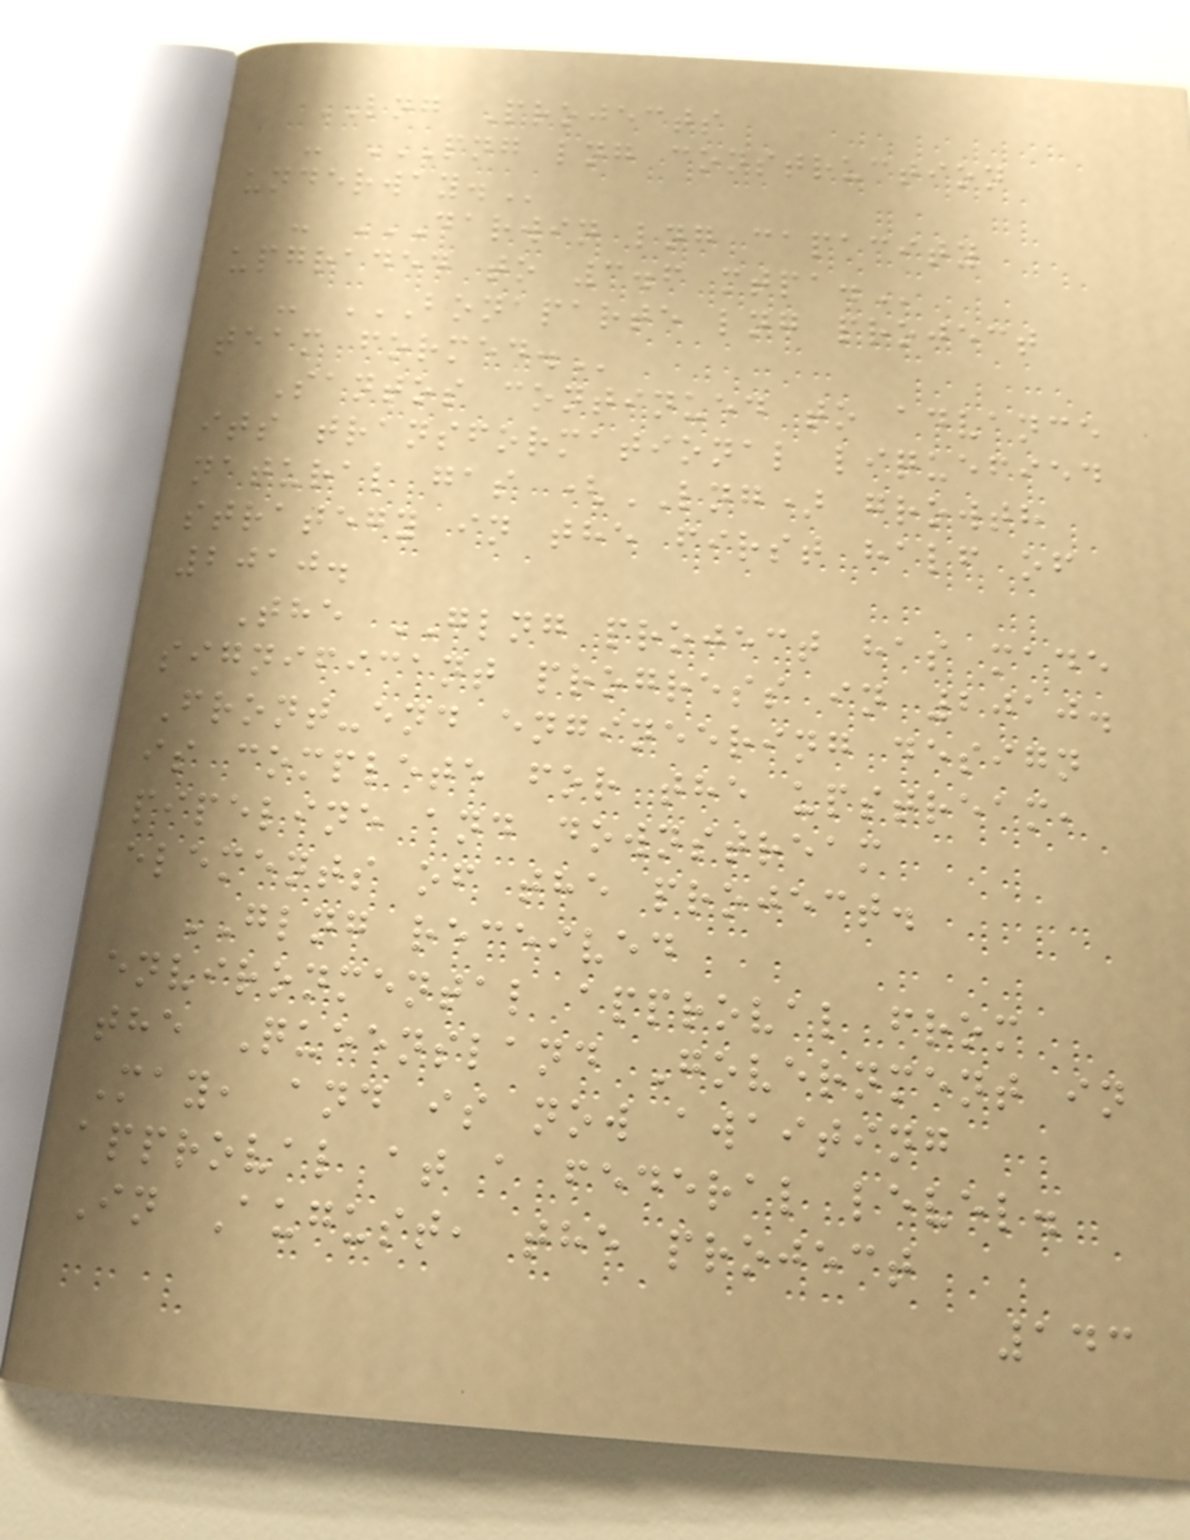LNG Projects
- PNG LNG CONSTRUCTION
UNDERWAY.
- DARWIN LNG CAPACITY
UPGRADED TO 3.6 MTPA.
- BONAPARTE LNG PROJECT
TEAM FORMED.
Santos continued to advance
its transformational liquefied
natural gas (LNG) growth
strategy in the first half of
2010.
The GLNG project has made
significant progress in 2010.
Front-end engineering design
is complete for the upstream,
pipeline and downstream
elements of the project.
GLNG received
environmental approval from
the Queensland Government in
May, and is now awaiting
approval at a federal level.
In August, the project
143
